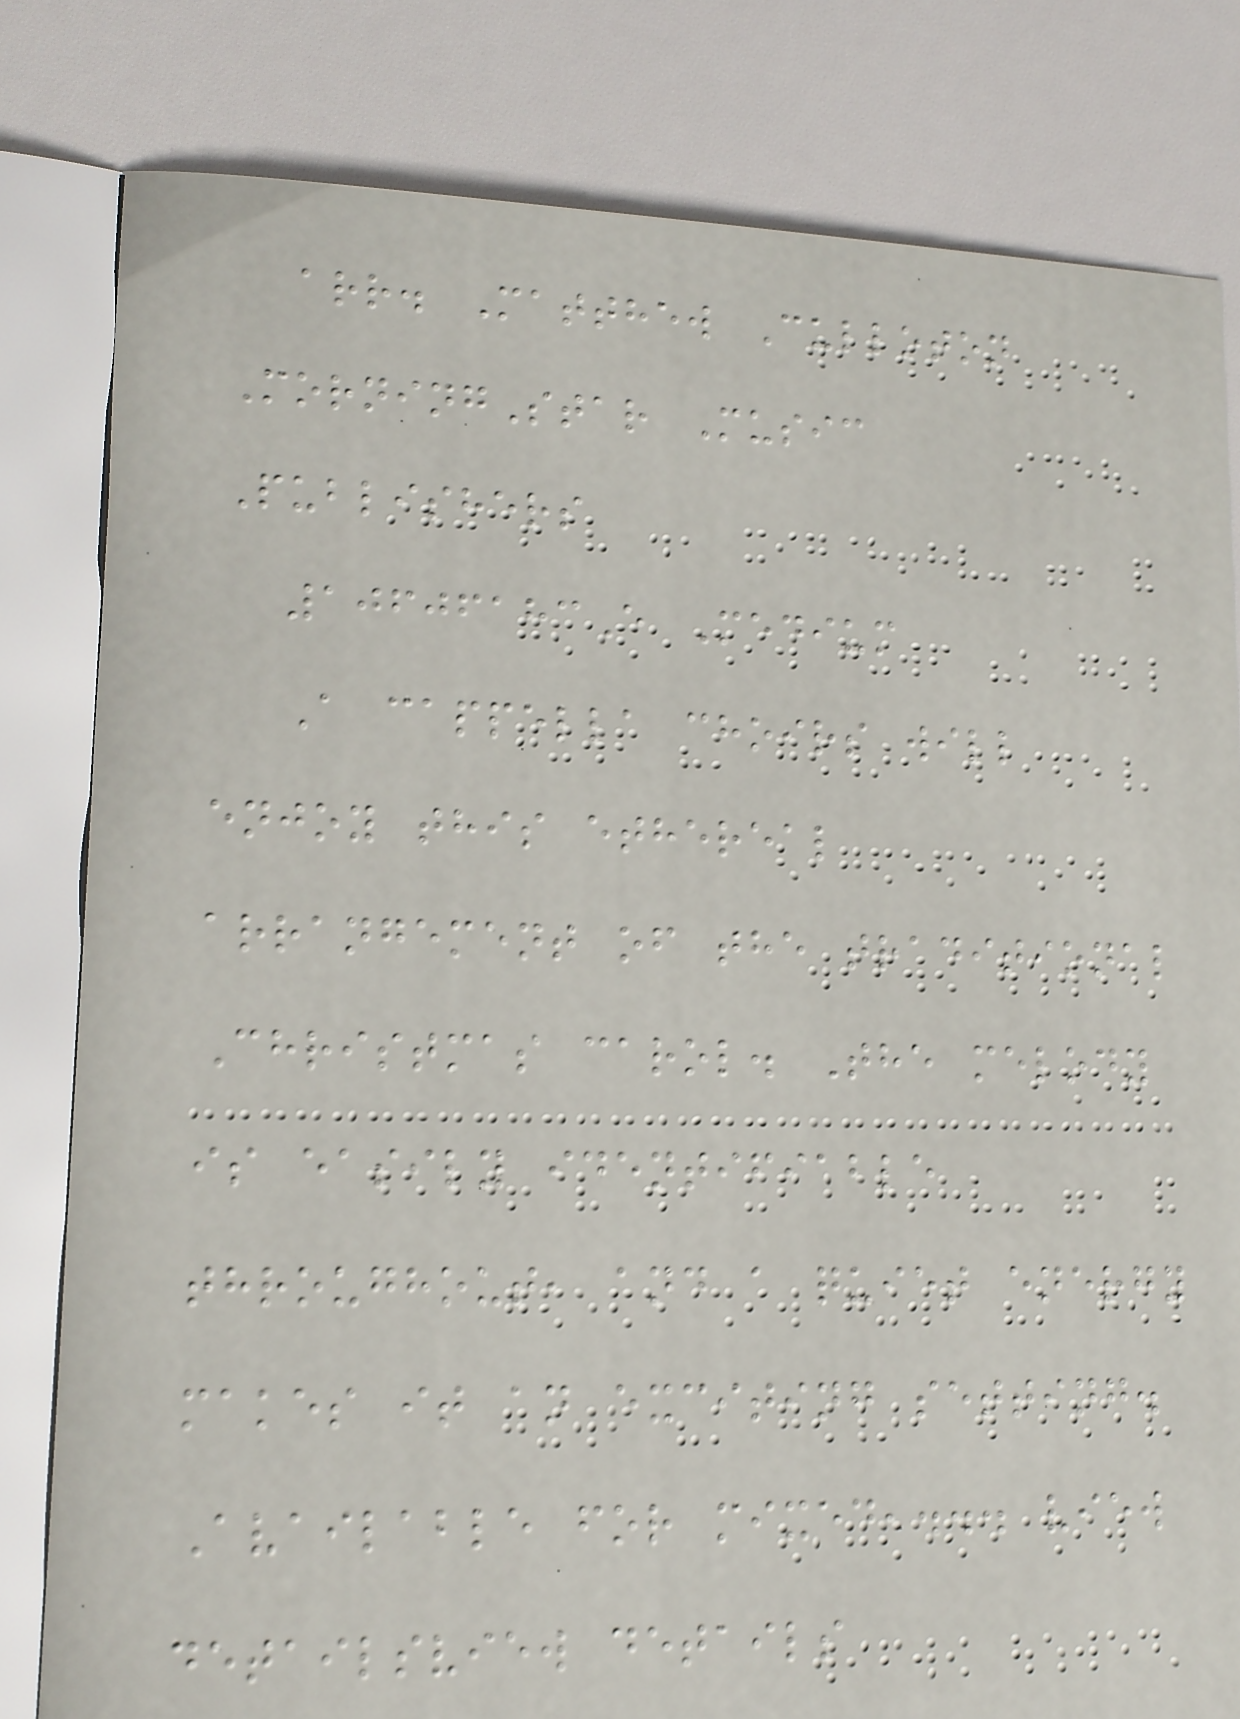arr. Matthew Culloton
MorningStar Music
Publishers
10606183E Medium
A cappella choirs will
enjoy this ethereal
arrangement of the traditional
Christmas carol. The melody
is easily identifiable
throughout, and a quiet energy
makes it an exciting setting.
Available for mixed,... view
detailsview details
